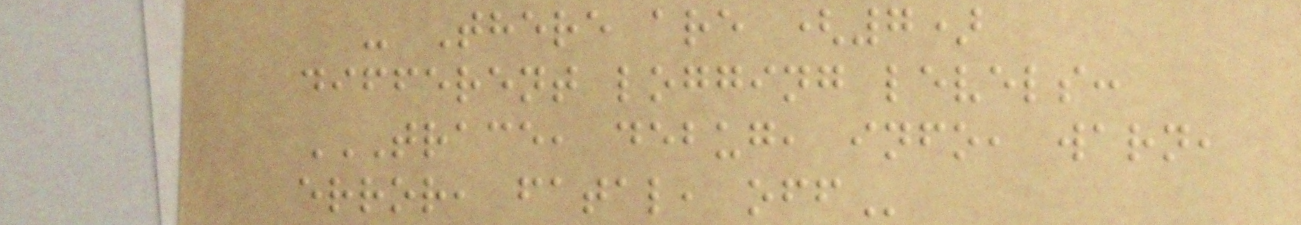- There are (7)
different logging levels:
TRACE, DEBUG, INFO, WARN,
ERROR, FATAL, OFF
